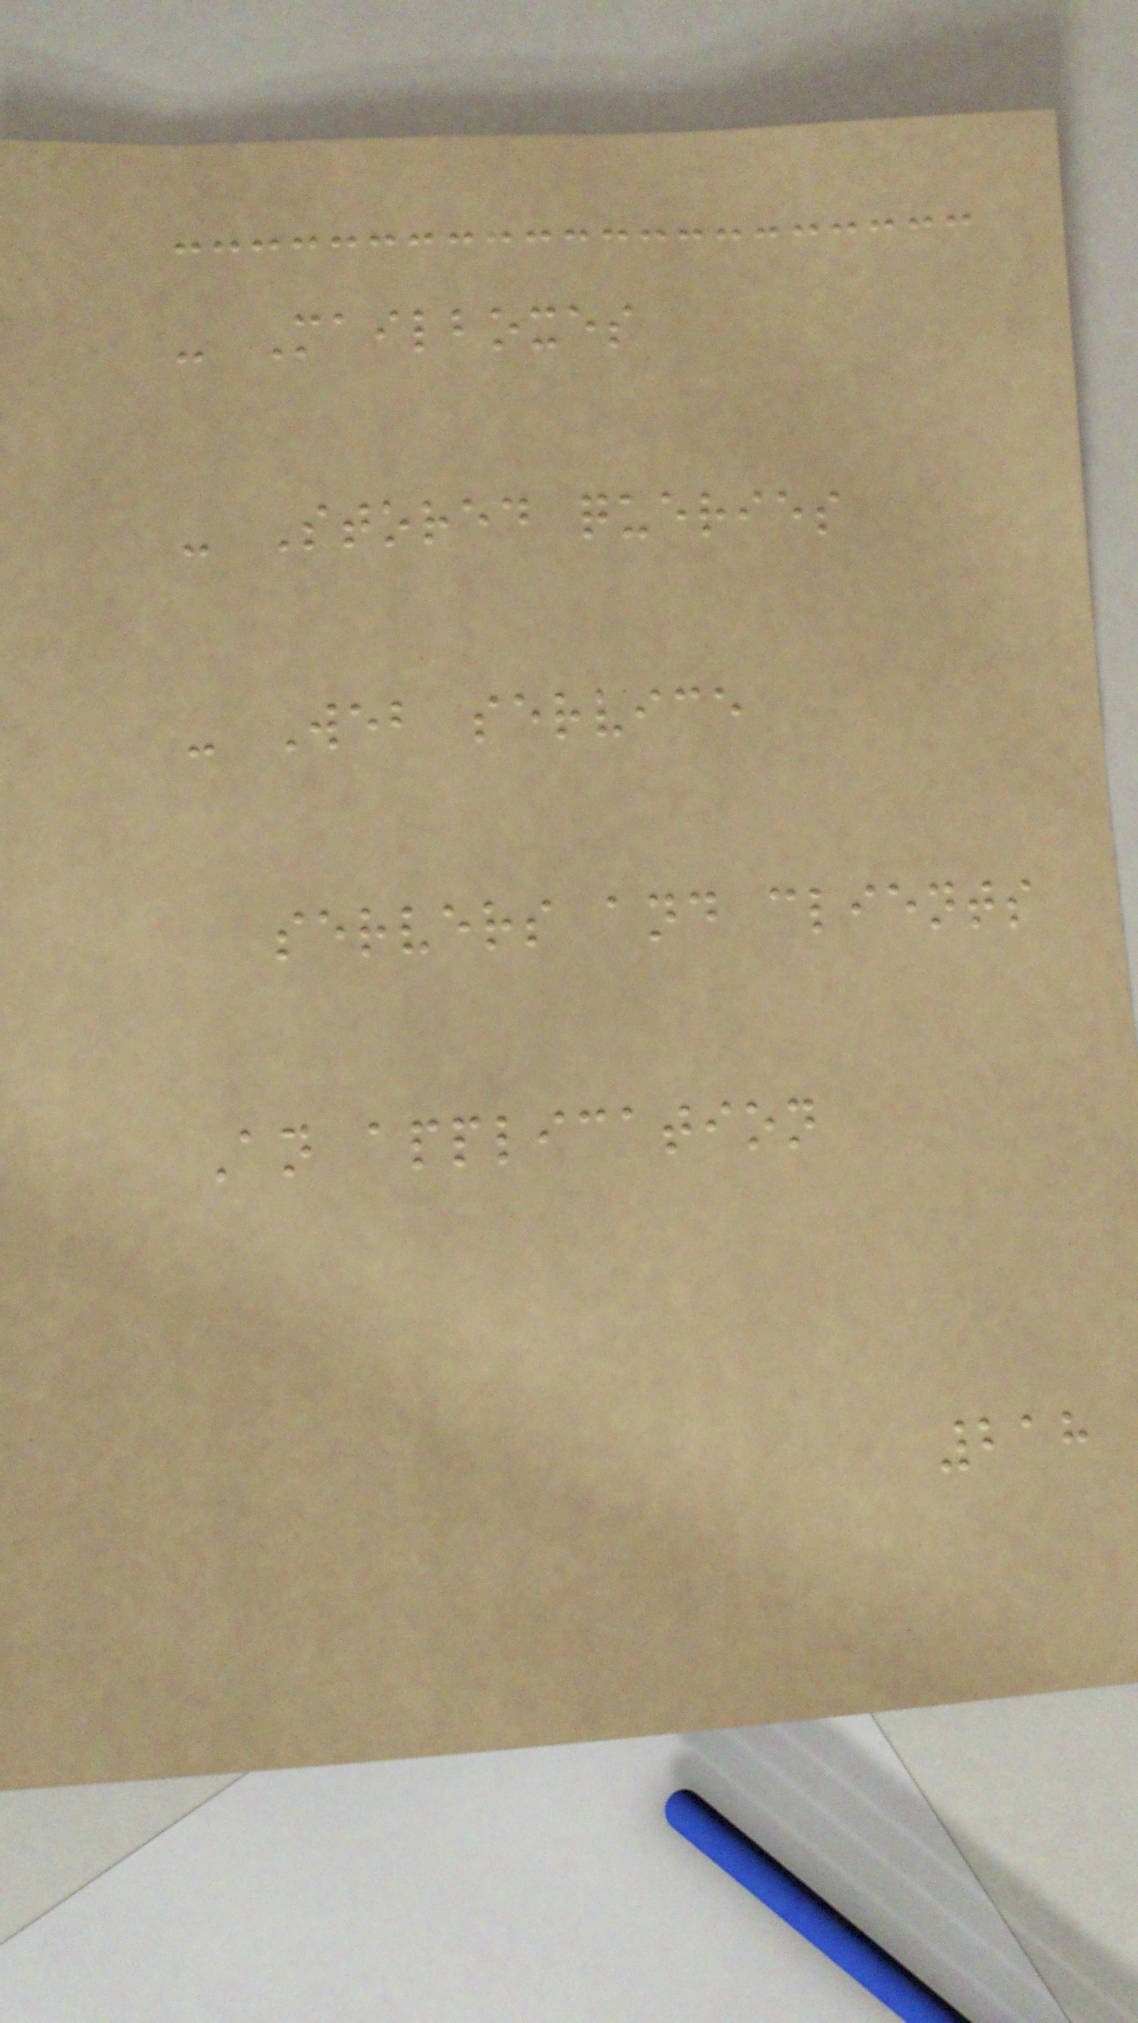- Mailboxes
- Stored queries
- Web service
servers and clients
An application
218
